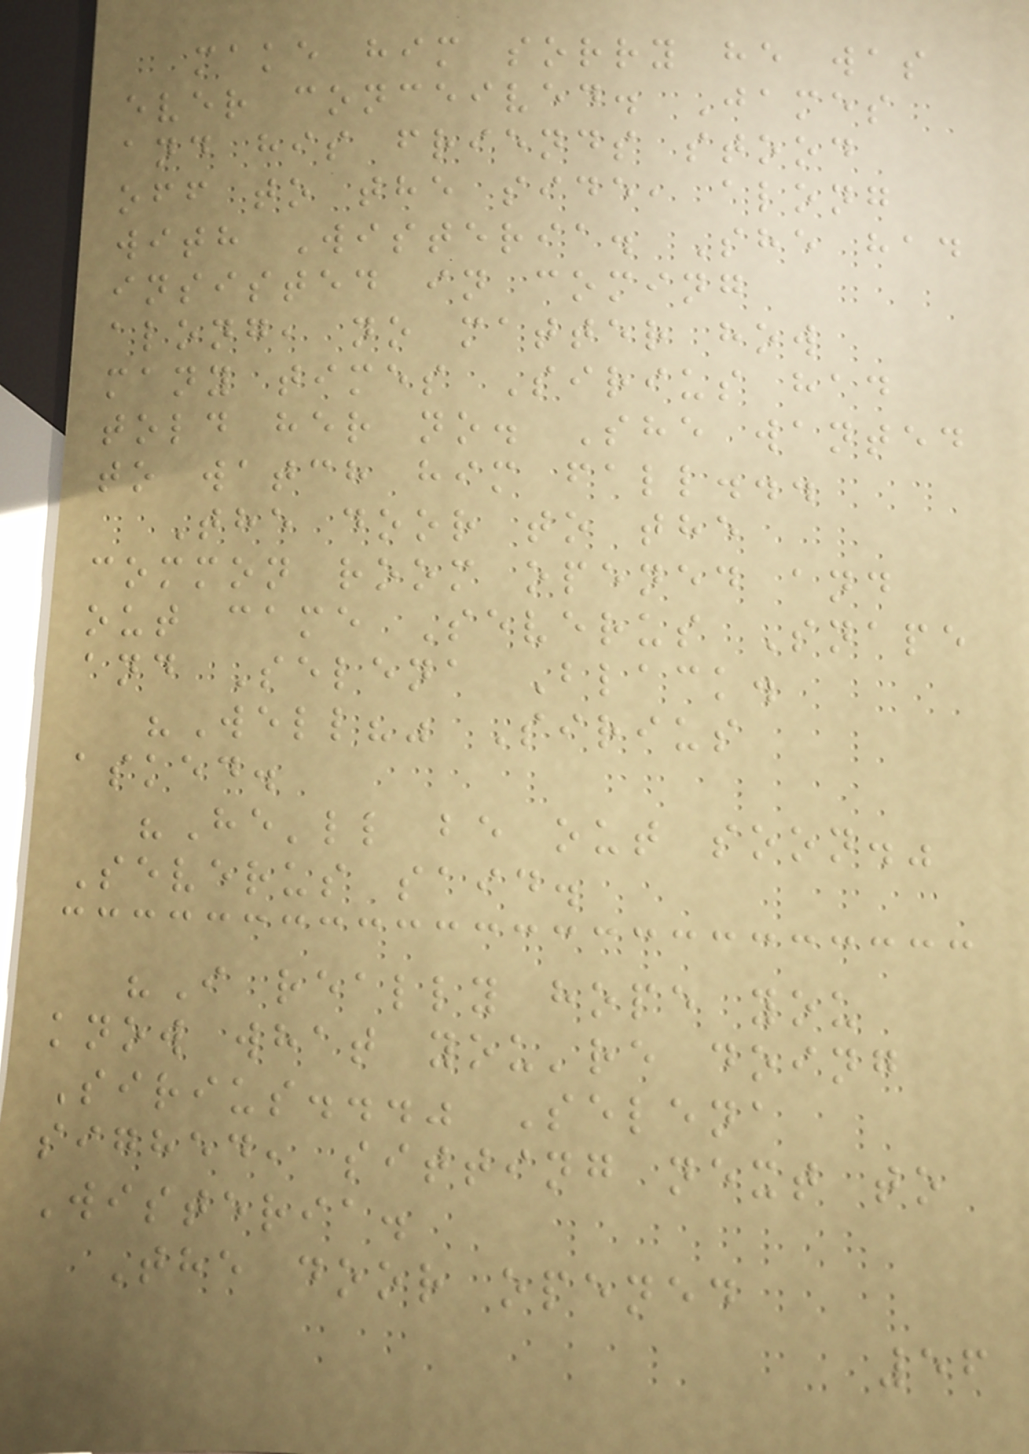make him sorry he was
ever conceived. James
and his friends stood
off to the side, along
with Wisteria. She had
insisted in coming
along, no matter how
many times Sirius had
told her no. She wanted
to watch him fall...
The door to the
common room opened and
out came Severus Snape
and Selena Black.
"Well?" Sirius
asked.
"He'll be out soon."
Severus said.
"I really hope you
know what you're doing
Sirius..." Selena
sighed, sitting next to
Wisteria.
The door opened
56
